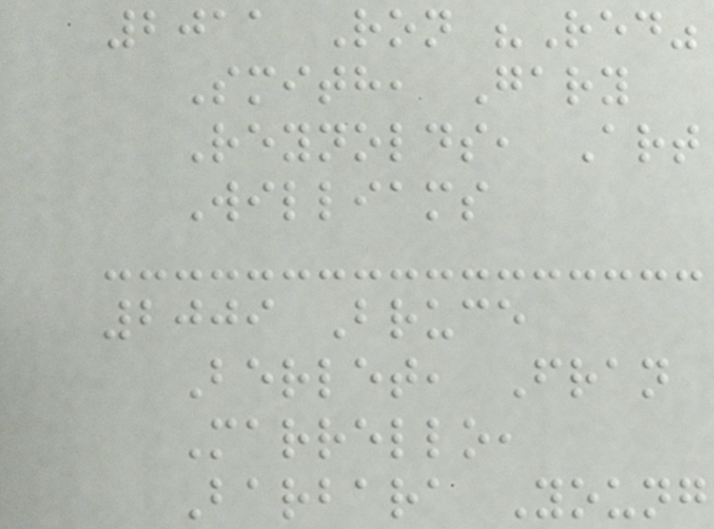2011 Ron "Red"
Smith, Gary
Reynolds, Art
Williams
2009 Bruce
Berlet, Fran
Marrello,
Barbara Young
